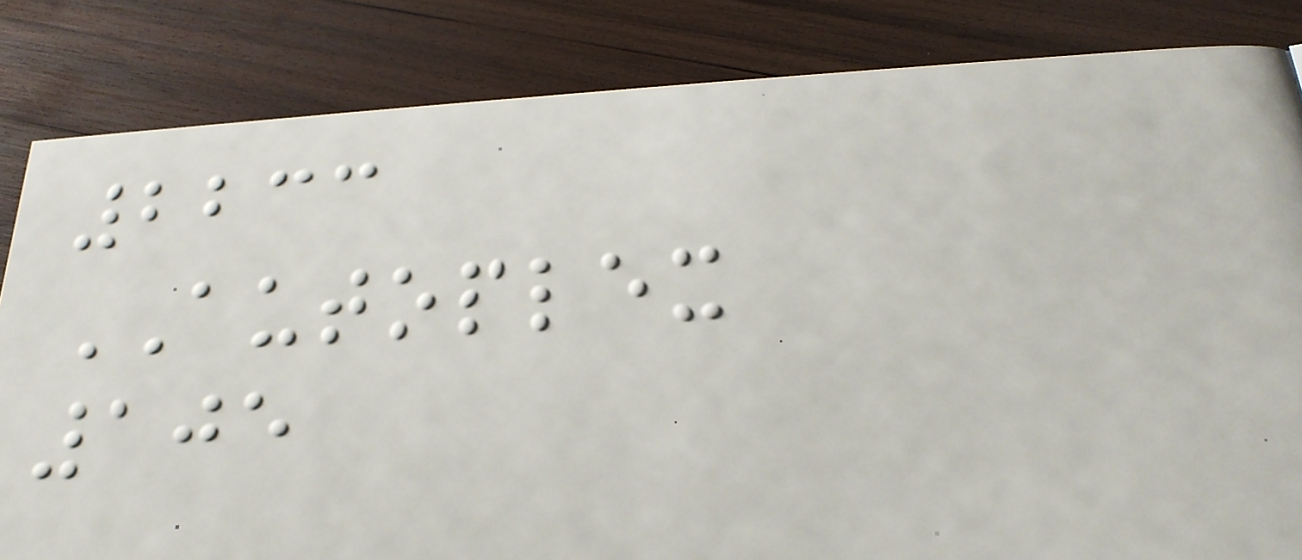2233
AUTOPLEX
105
